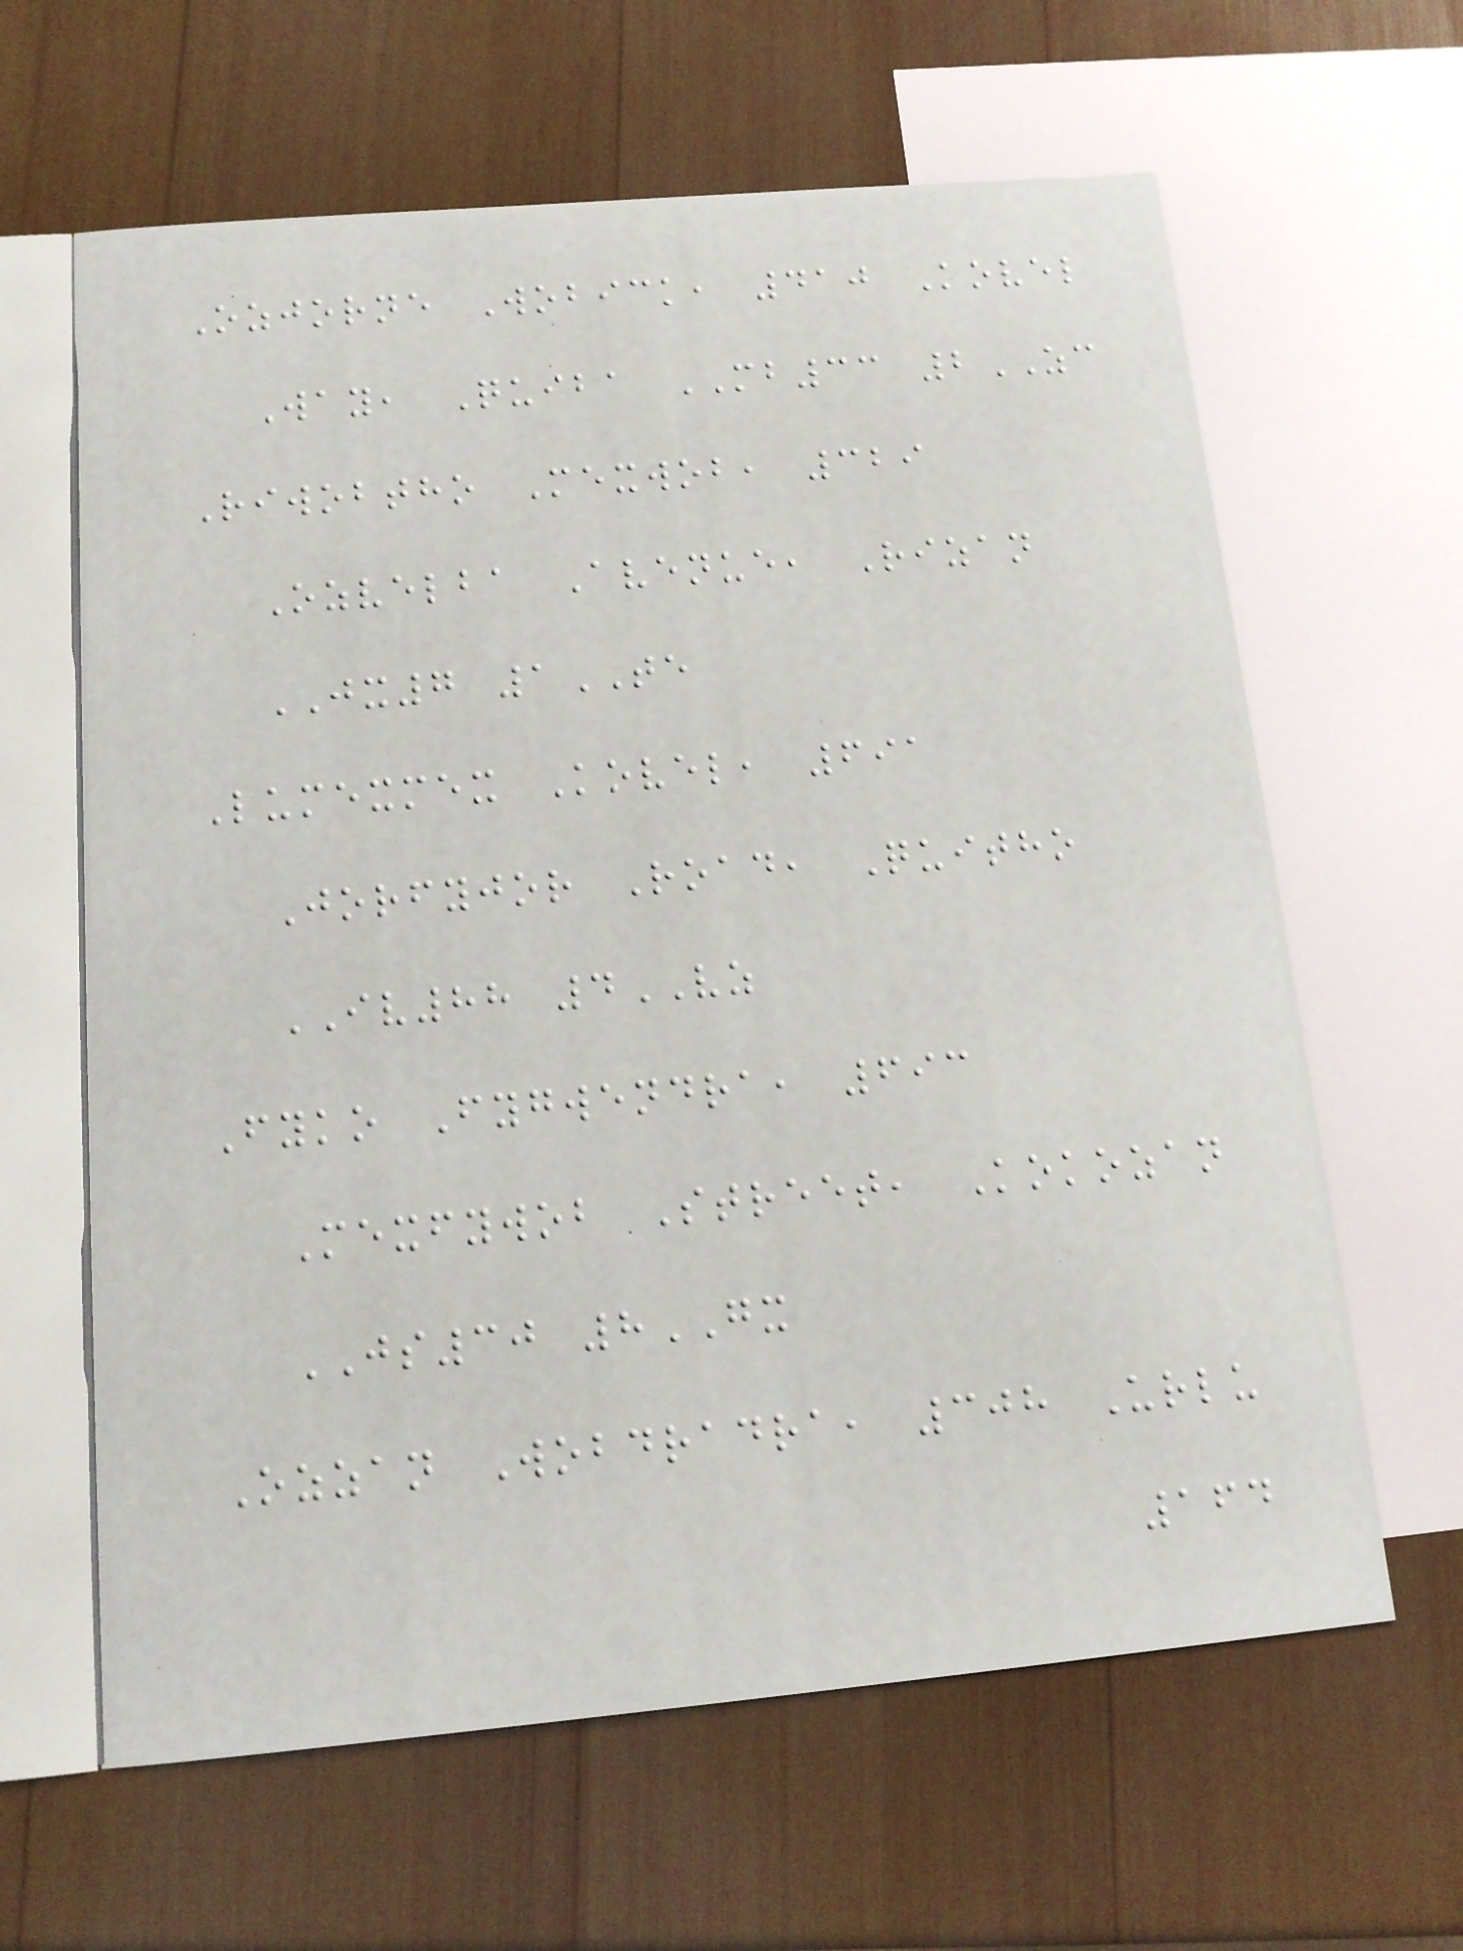Ozjorne Wobick, 410 Kovel
Way, Quiba MB33 2ZC
Riwobtho Mexwob, 329
Ozvelba Avenue, Rizan
JX7 1TE
Lumexmex Kovel, 691
Jorfyjor Road, Quitho
IV88 4VZ
Fyko Fygwendra, 693
Mexfywob Street, Kokozan
JS30 8GX
Ozzan Wobdradra, 308 Urlu
164
